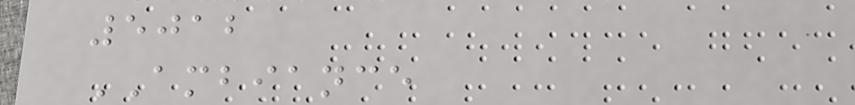5012
AMBIANCE
